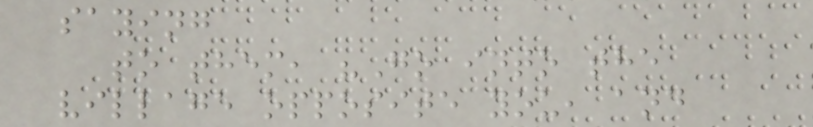saying
to them, "Go into the
village opposite you, and
